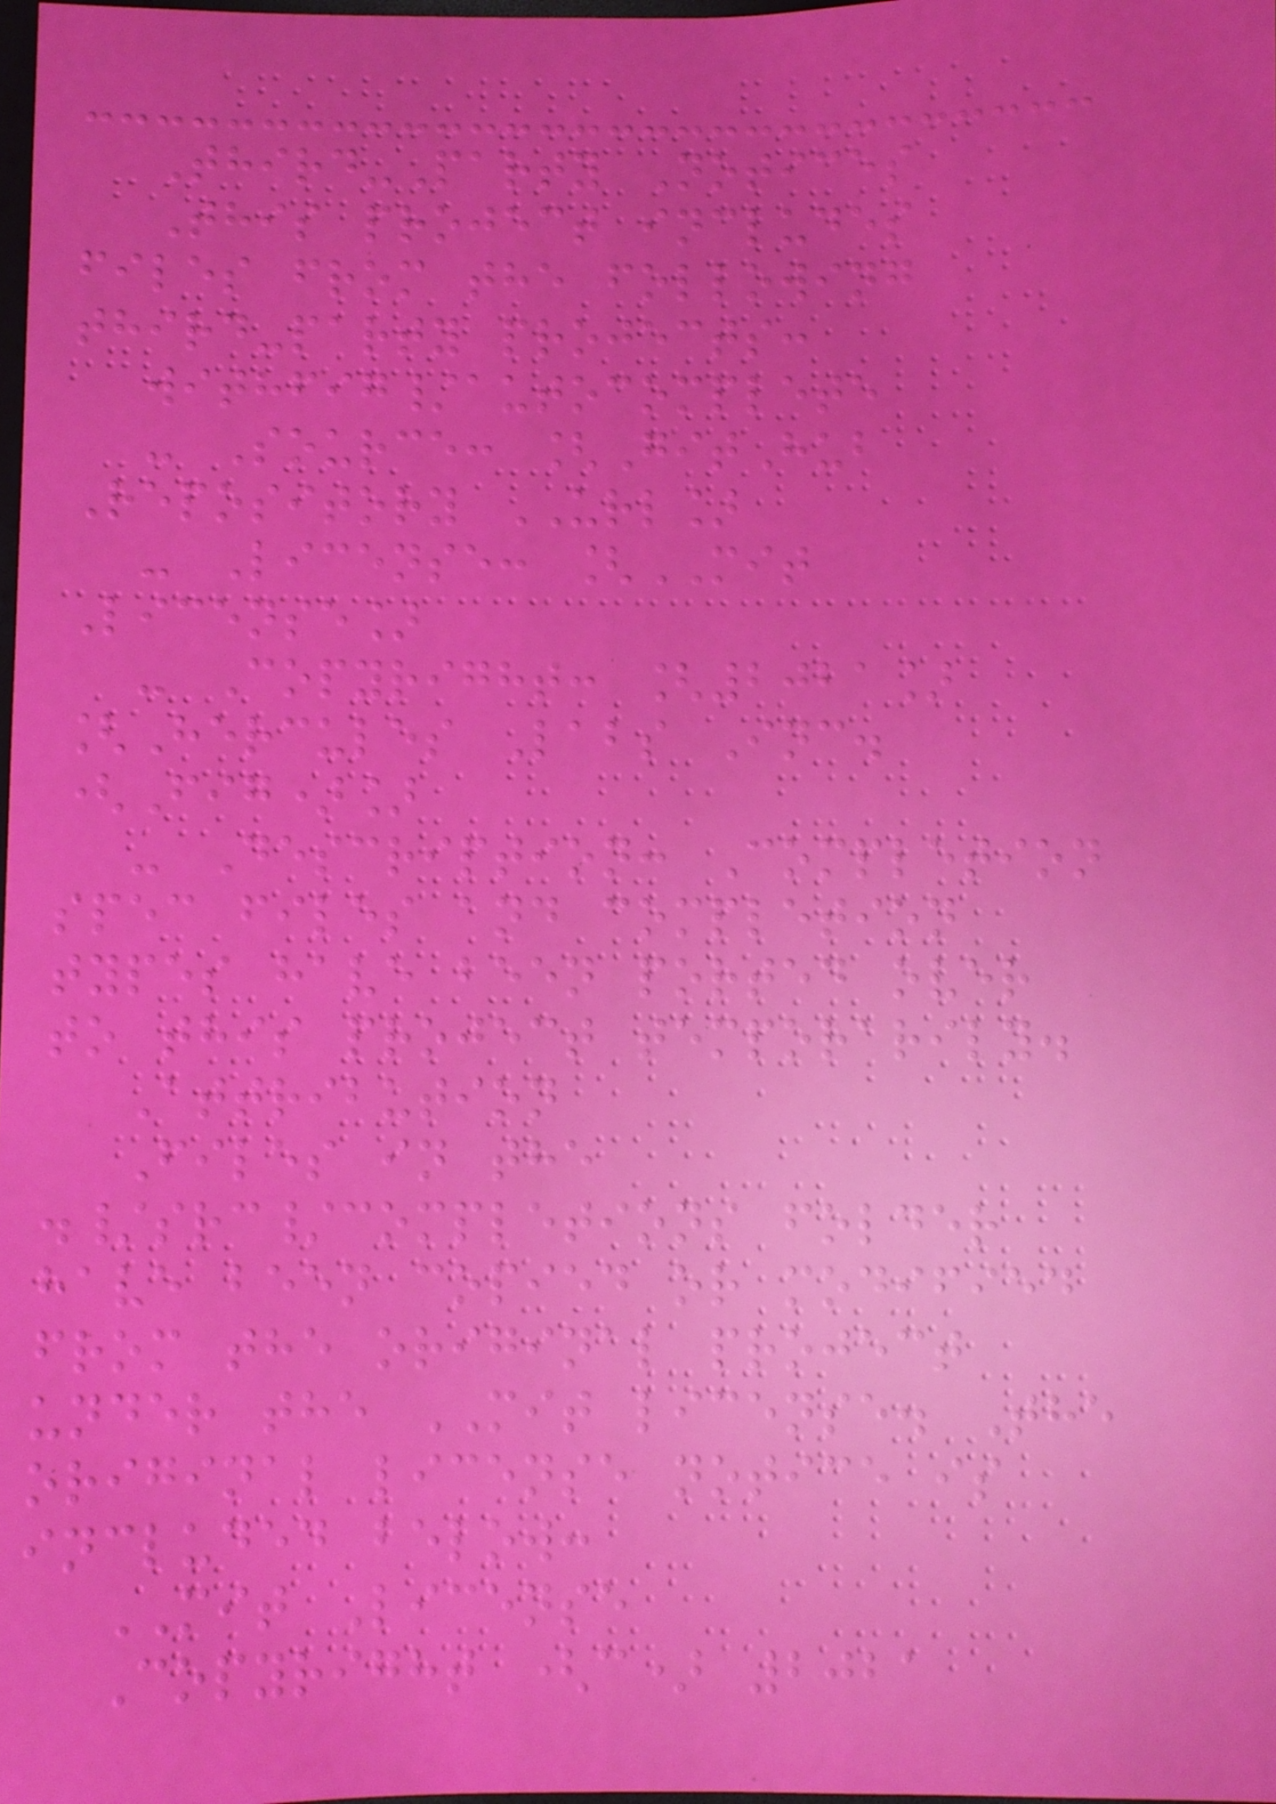Third-Party Notices
This project includes
files from the following
third-party projects:
withfig/autocomplete
- Source: [GitHub
Repository URL]
- License: [MIT
License]
- Copyright: [2021]
[Hercules Labs Inc.
(Fig)]
- Description: Completion
spec files and completion
types have been ported over
to this project temporarily.
Attribution
Files in the
./src/completions folder
have been copied or modified
from the original project
under the MIT license. The
original license notice is
included below:
MIT License
Copyright (c) 2021
